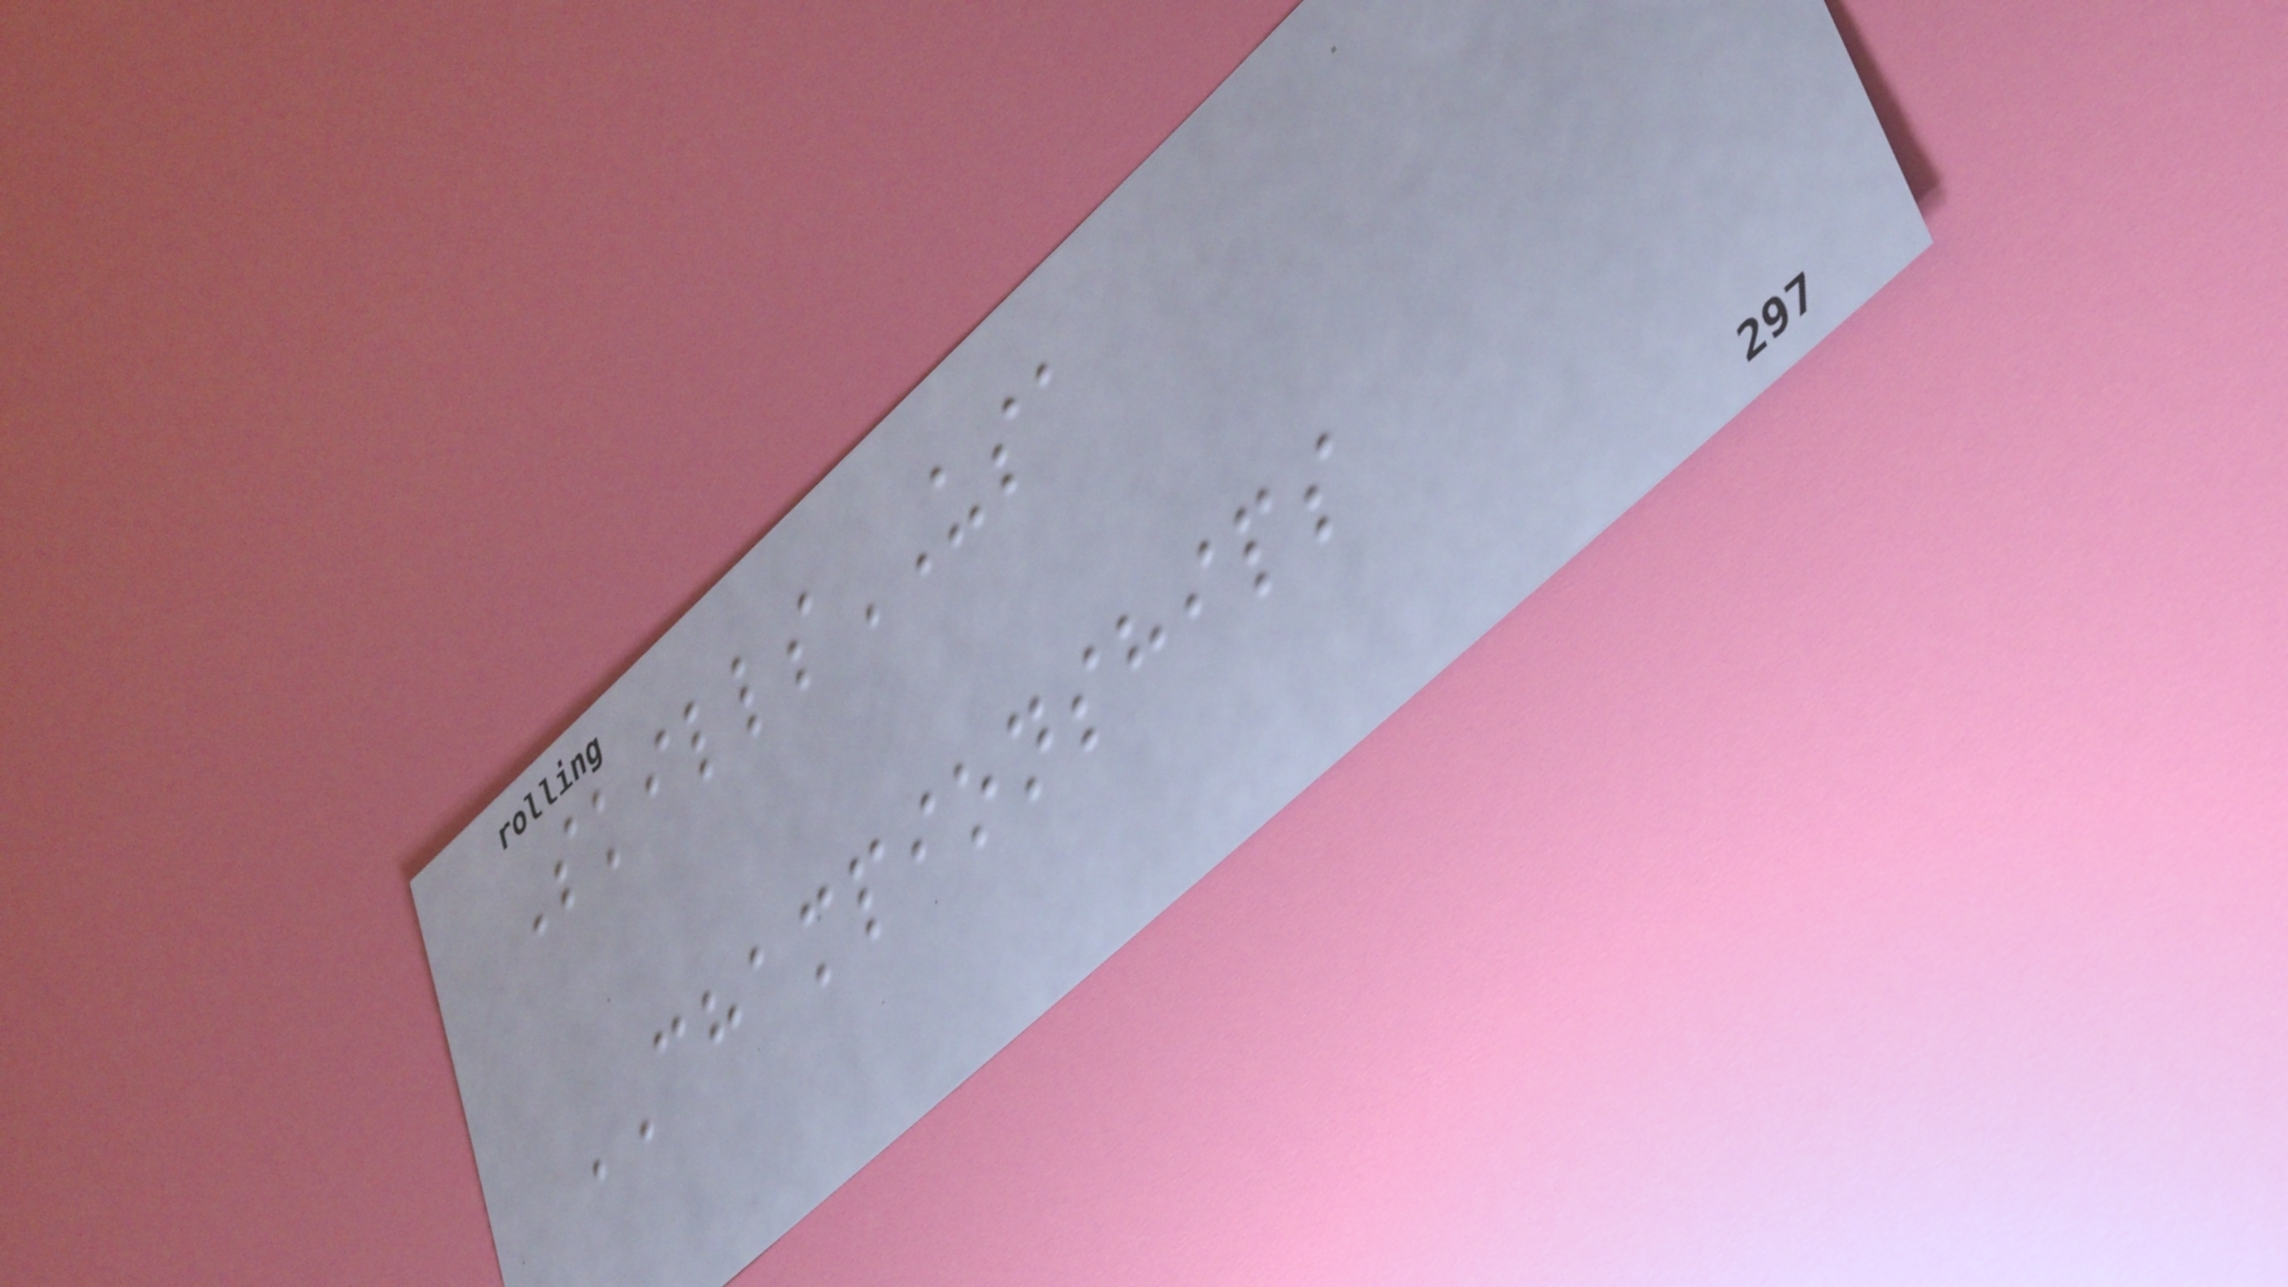SkillsUSA
CHAMPIONSHIPS
